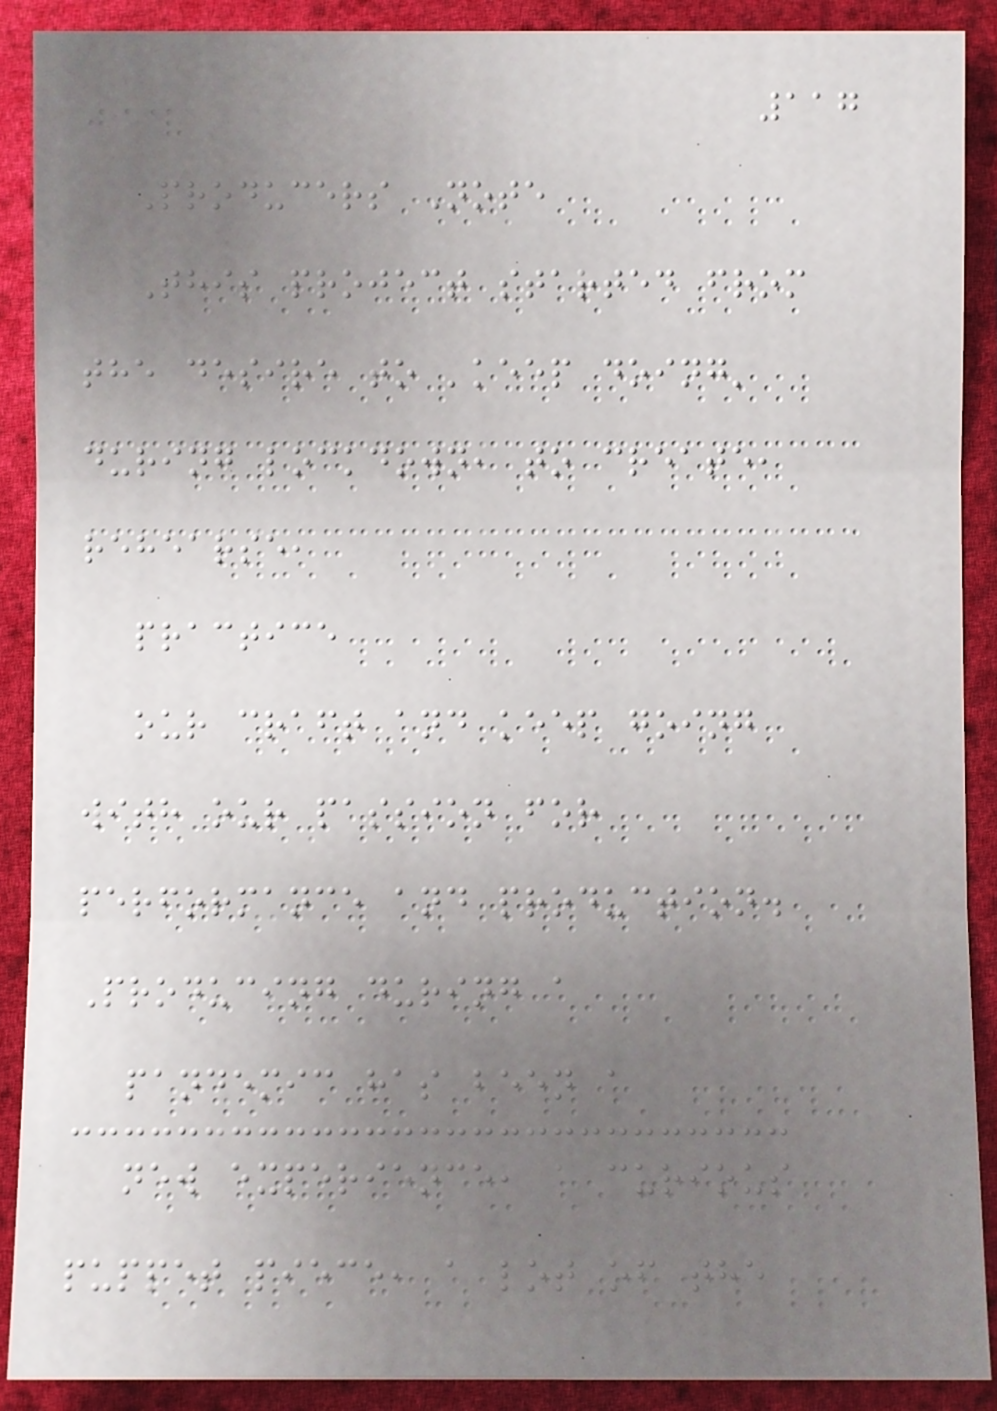117
Producers Note
This project started from
the desire to 'keep doing'
during lockdown, to create,
rehearse,
practice
our craft and keep going
with our passion for
performance and production.
Producing during a
pandemic has been a
new experience, a curious
puppet piece, a lot of the
